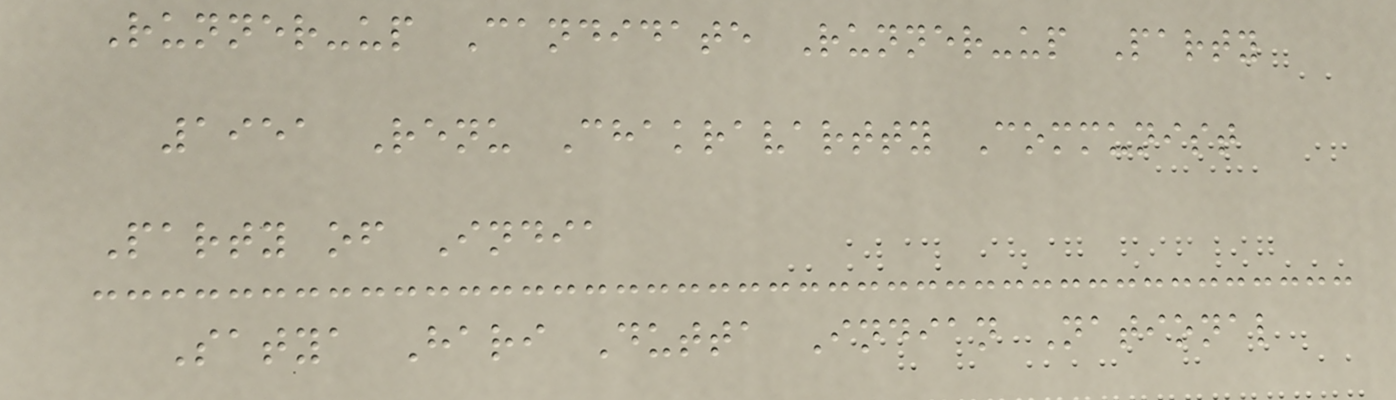Runner-up Candidate Runner-up Party
1951 Renu Chakravartty Communist
Party of India
Satya Hari Dutta Indian National
